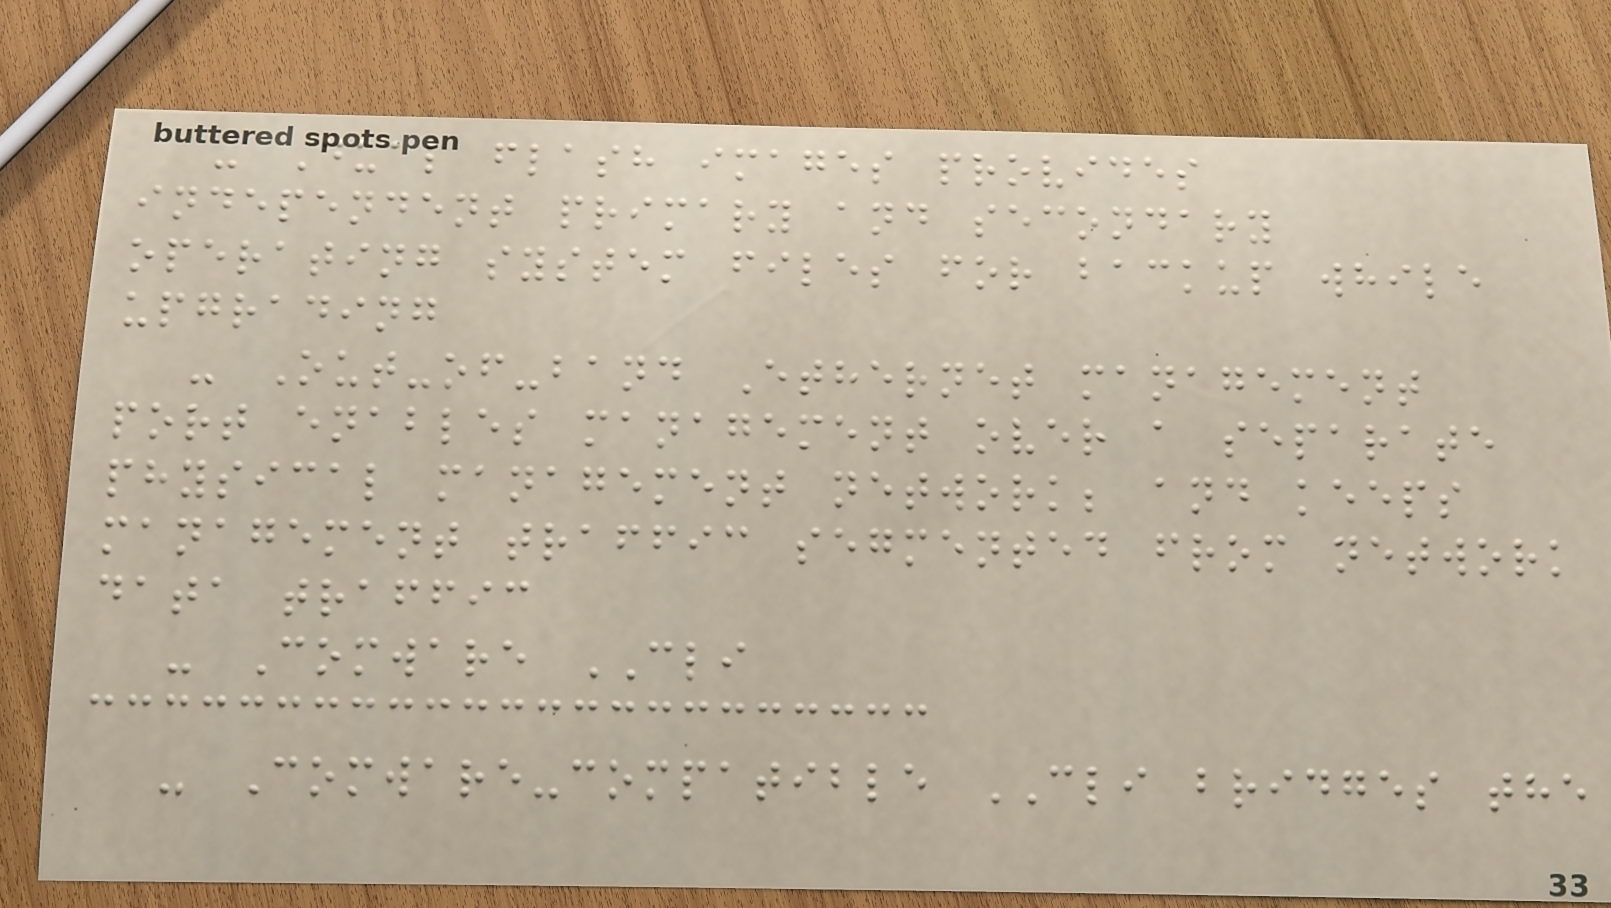- Dual flash images provides
independent primary and secondary
operating system files for backup while
upgrading
- Out-of-band Ethernet management
port enables management over a separate
physical management network; and keeps
management traffic segmented from network
data traffic
- Comware CLI
- Comware-compatible CLI bridges the
